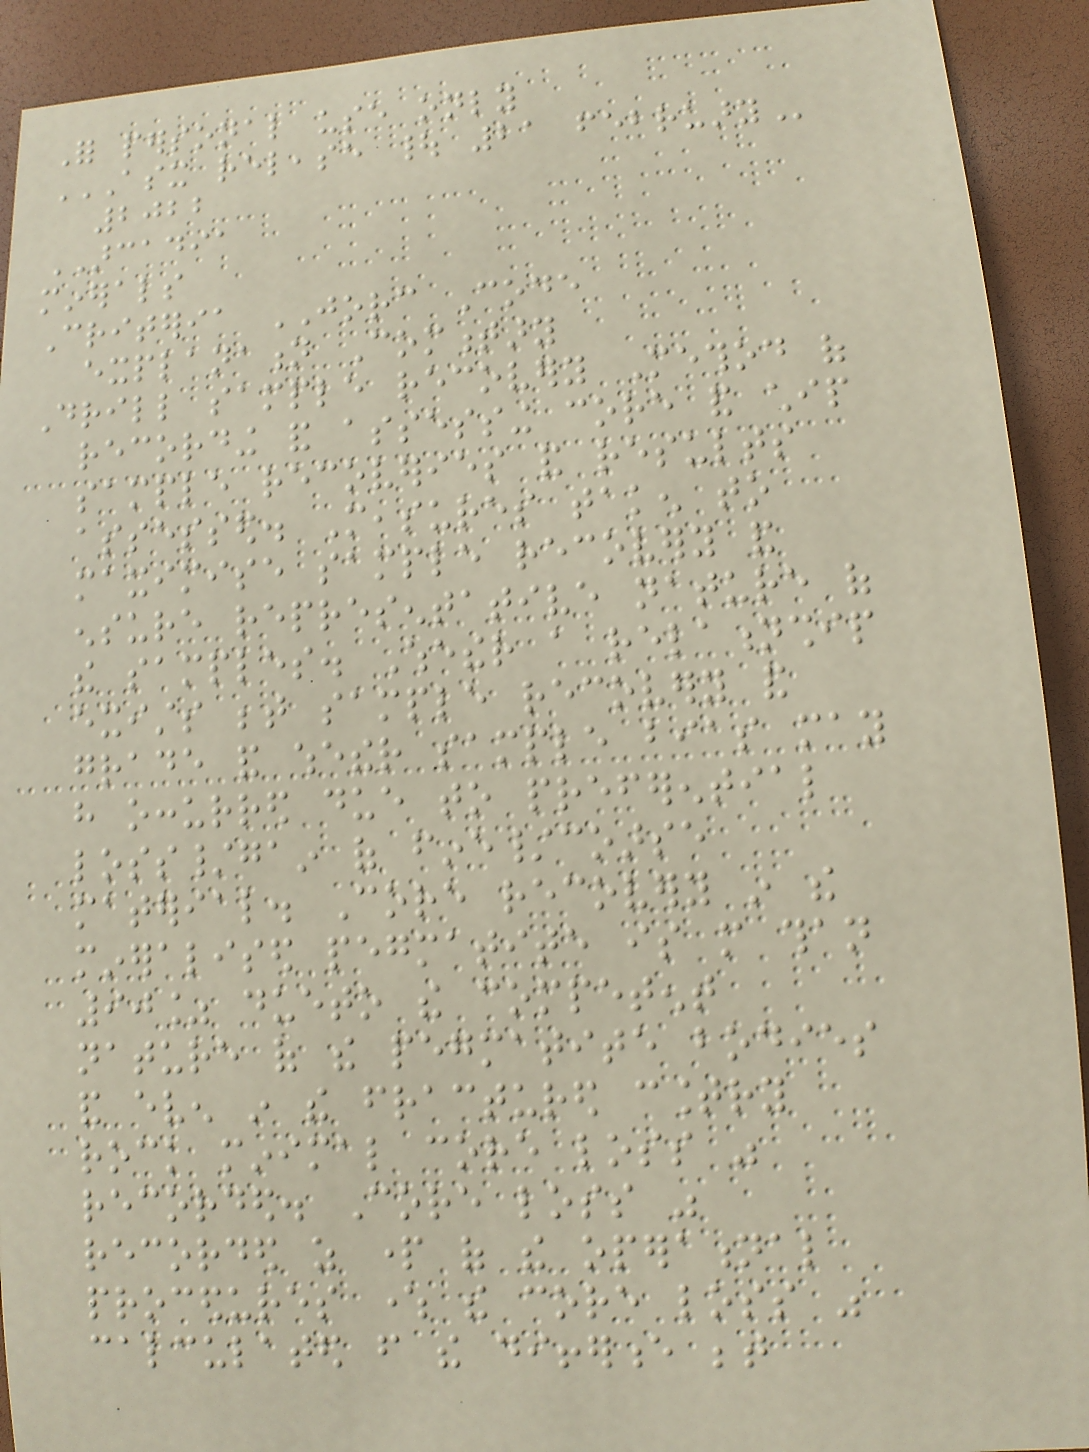For personal use only
ASX RELEASE | 21 FEBRUARY
2022
ARCADIA
minerals
Criteria JORC Code
explanation Commentary
Drill sample recovery Method of
recording and assessing core and chip
sample recoveries and results
assessed. Measures taken to
maximise sample recovery and
ensure representative nature of
the samples. Whether a relationship
exists between sample recovery and
grade and whether sample bias may
have occurred due to preferential
loss/gain of fine/coarse
material. Core recovery in the
mineralised pegmatite is more than
90% dueto the competent
nature of the pegmatite bodies
and even in the fractured country
rock minimal core loss was
recorded. Core loss was
recorded as part of the operational
procedures where the core loss was
calculated from the difference between
